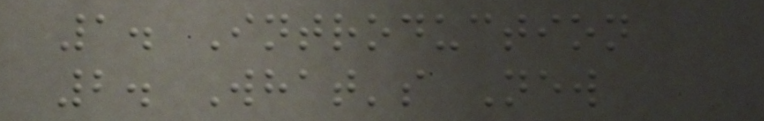1. Introduction
2. What's New
